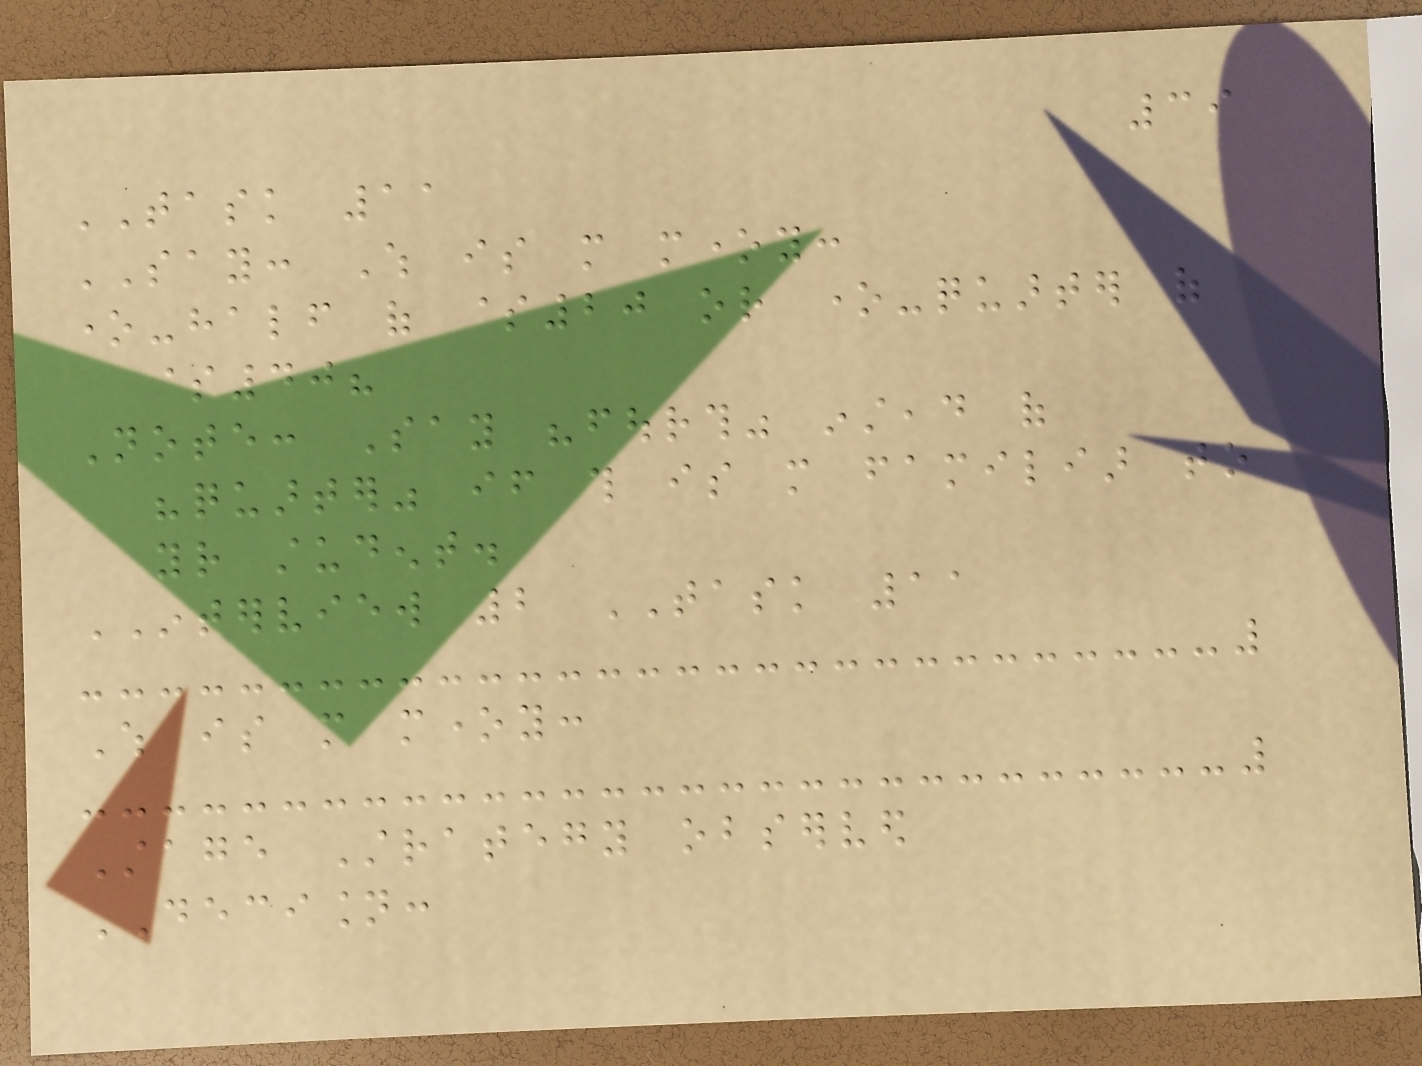39
TASK 11
SAY: Which is more money:
one-half of $20 or one-quarter of
$40?
Note: Say "fourth" instead of
"quarter" if this is more familiar to
your student.
INTERVIEW 2 TASK 11
Which is more money:
Stage Strategy observed
DECISION:
